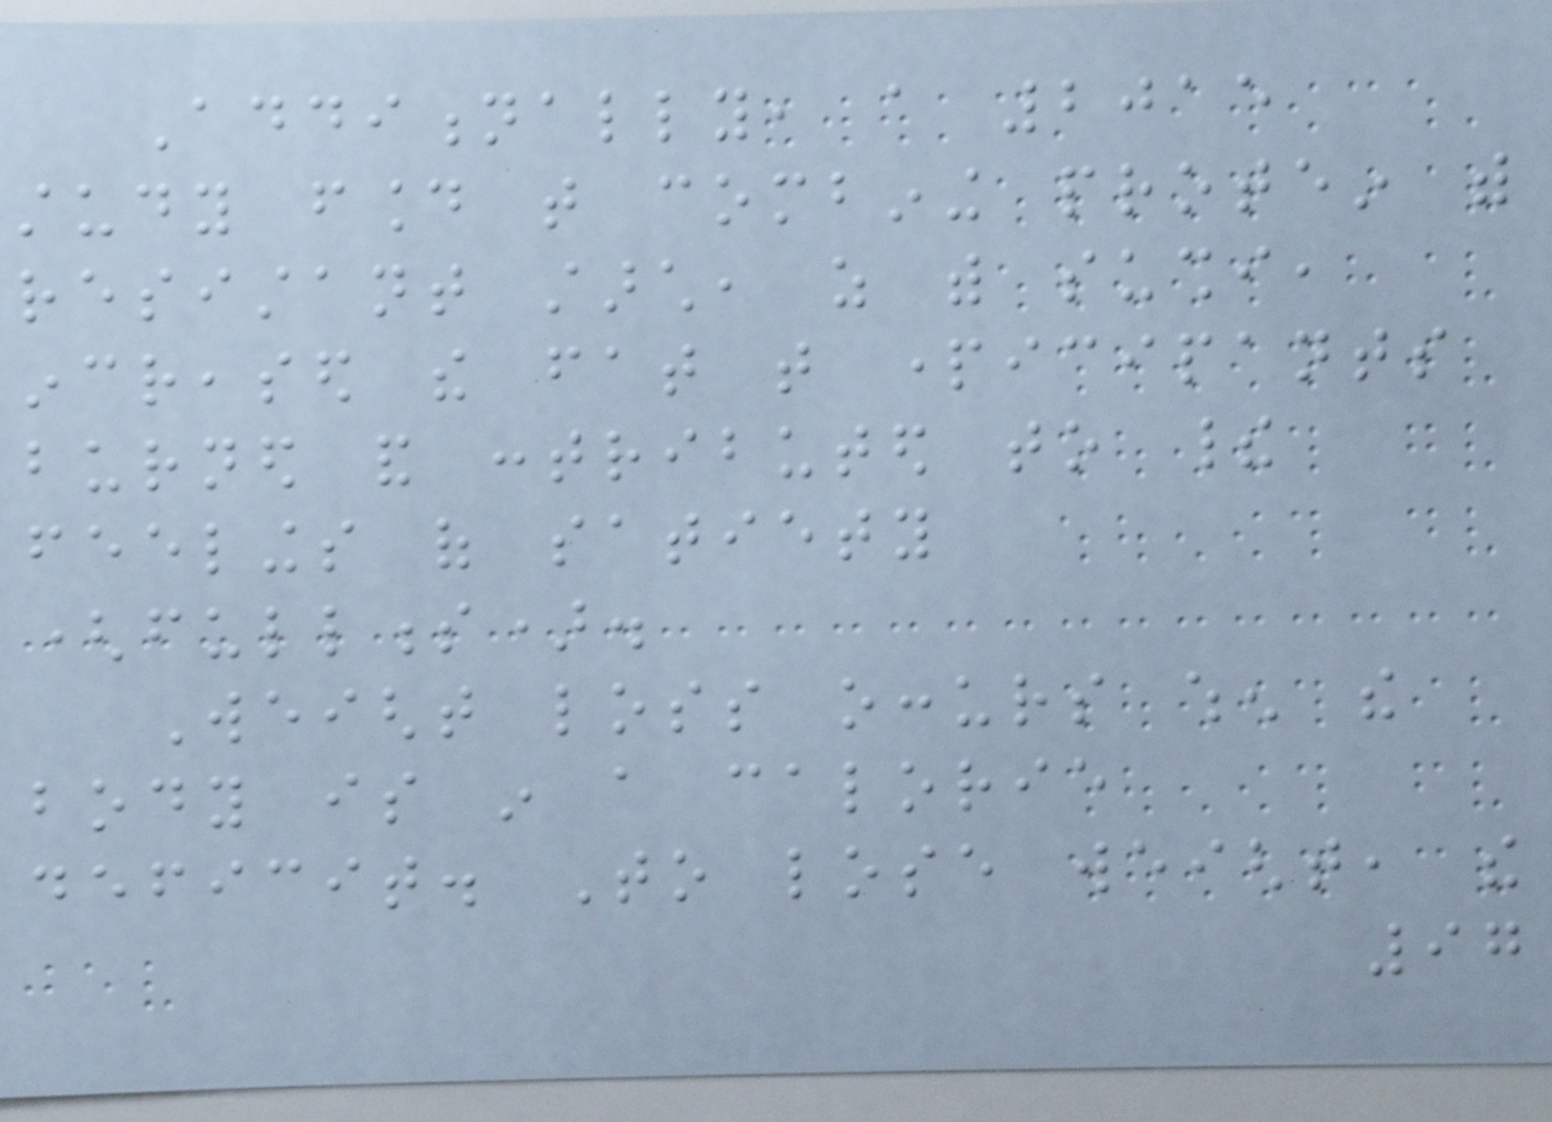Additionally, a 2015
study found that combining protein with
resistant starch, as with sushi,
increased the fat that participants
burned and contributed to their
feelings of satiety
(fullness).
Weight loss occurs when the
body is in a calorie
deficit. To lose weight, the
97
